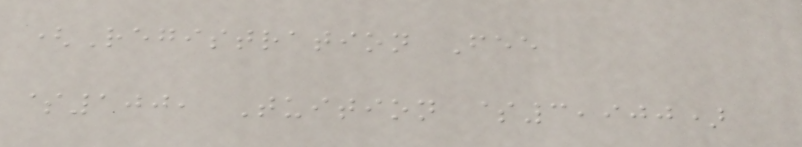(Registration Fee
$100, Tuition $3,900)
